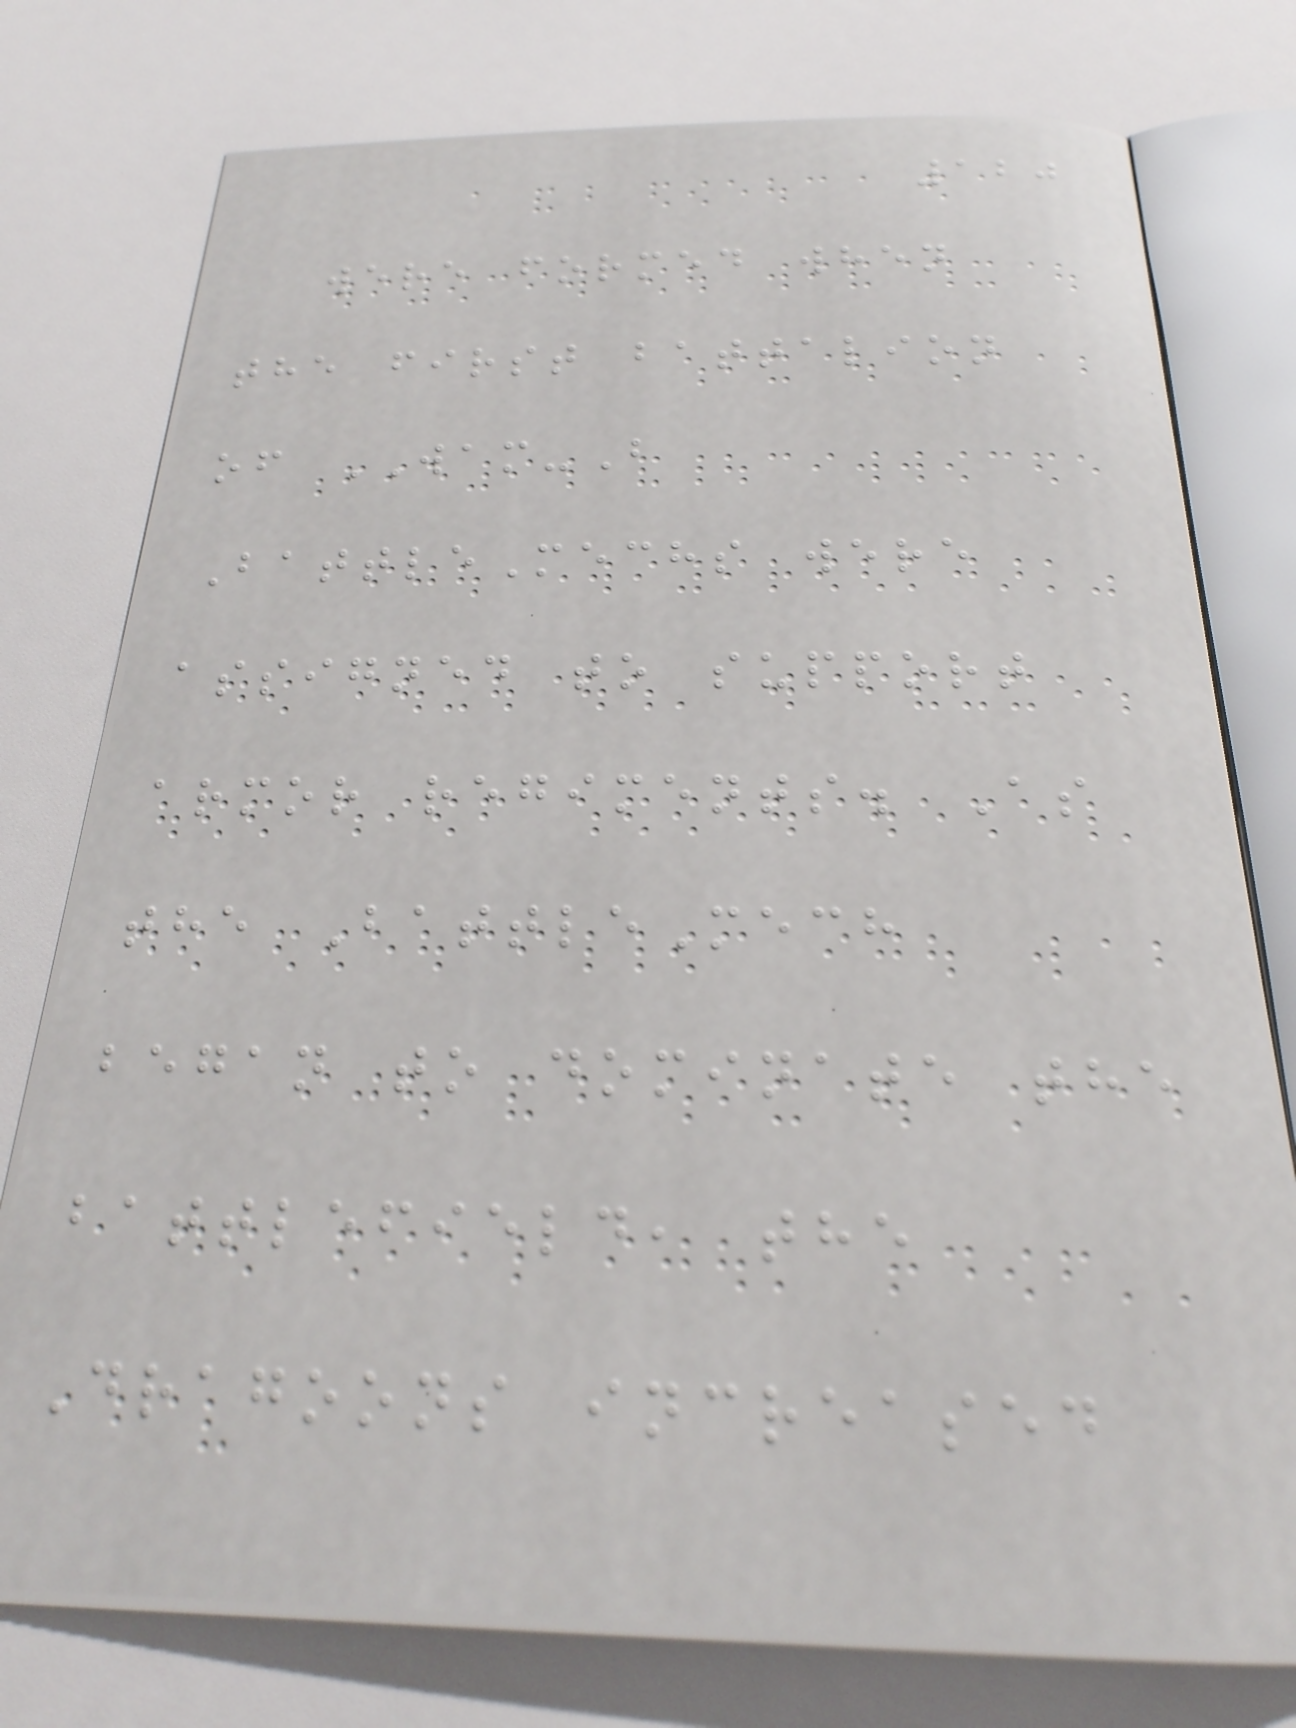120
were formed when
the first battalion
of WAM-B
BattleMechs were
assigned to support
armor regiments. As
the BattleMech
began to dominate the
battlefield, the
Dragoons increased
